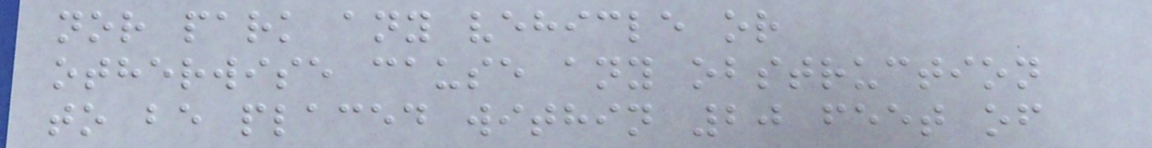nor park any vehicle or
otherwise cause any obstruction
to be placed within 20 feet of
